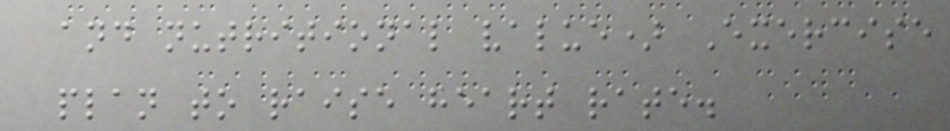and nutritional value) Exercise
plan to raise heart rate.
